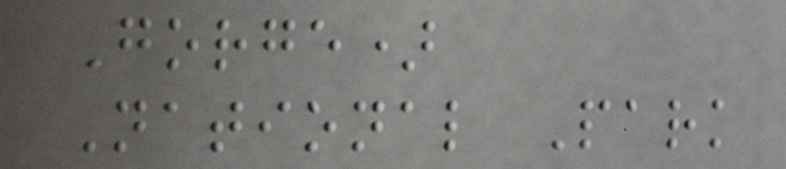Gorge)
National Park
